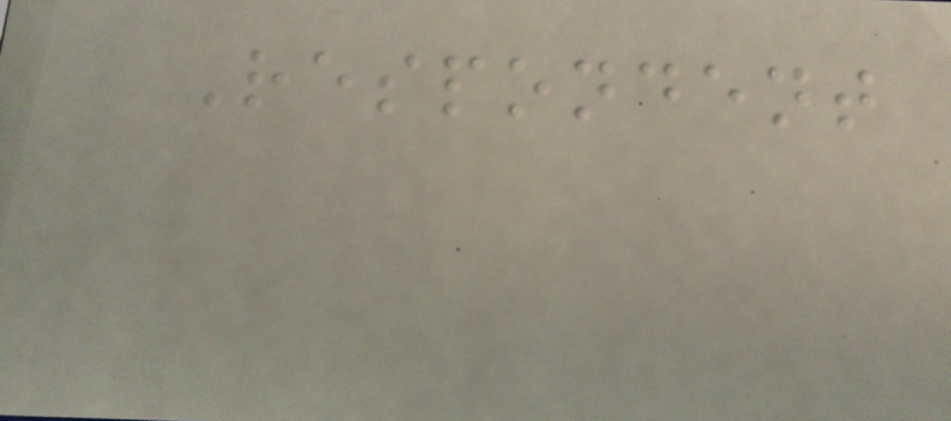Respondent
